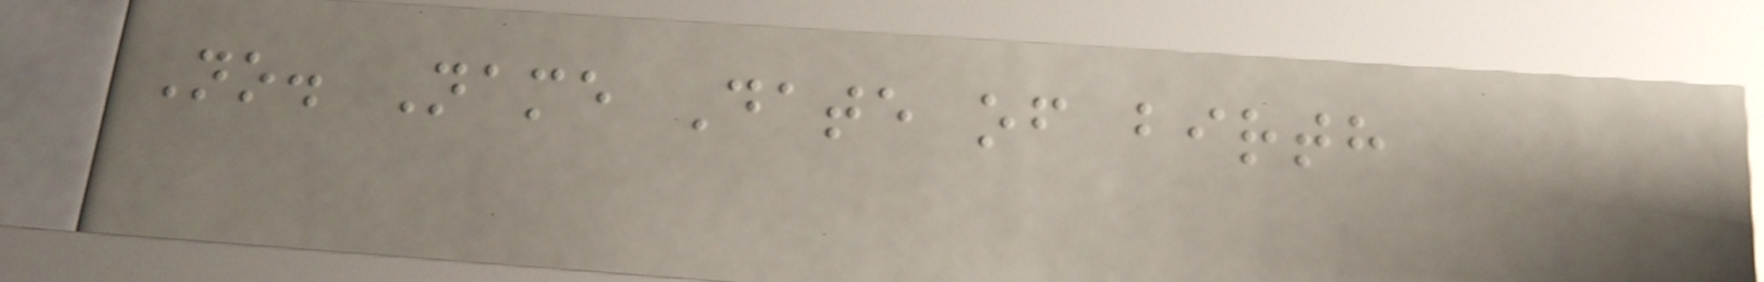No. Name Date of birth
